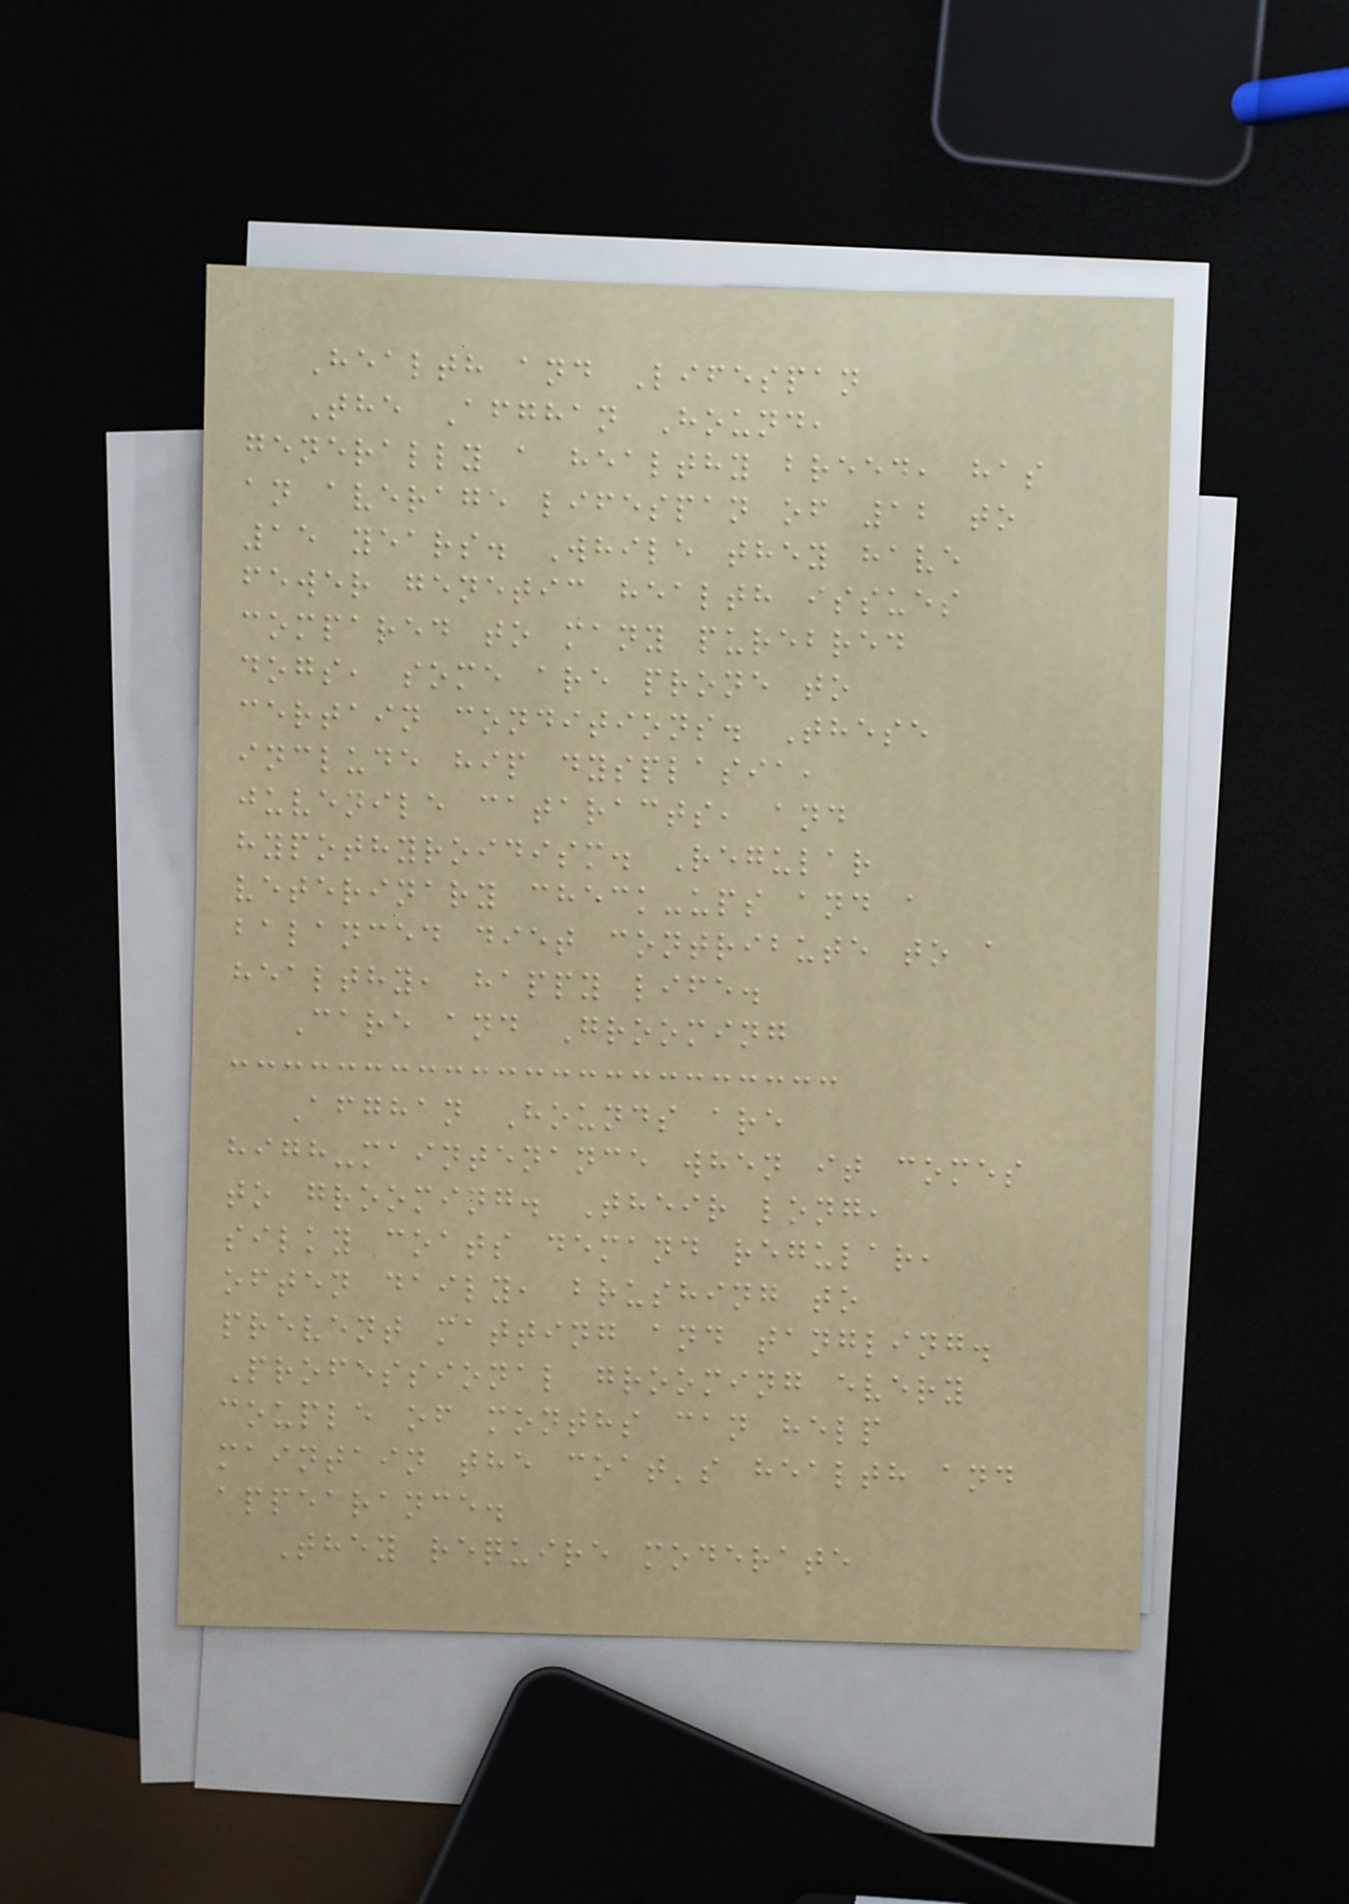Health and Lifespan
The Afghan Hound,
generally a healthy breed, has
an average lifespan of 12 to
15 years. While they have
fewer genetic health issues
compared to many purebred
dogs, some are prone to
certain conditions. These
include hip dysplasia,
juvenile cataracts, and
hypothyroidism. Regular
veterinary check-ups and a
balanced diet contribute to a
healthy, happy life.
Care and Grooming
Afghan Hounds are
high-maintenance when it comes
to grooming. Their long,
silky coats demand regular,
often daily, brushing to
prevent matting and tangling.
Professional grooming every
couple of months can help
maintain the coat's health and
appearance.
They require moderate
